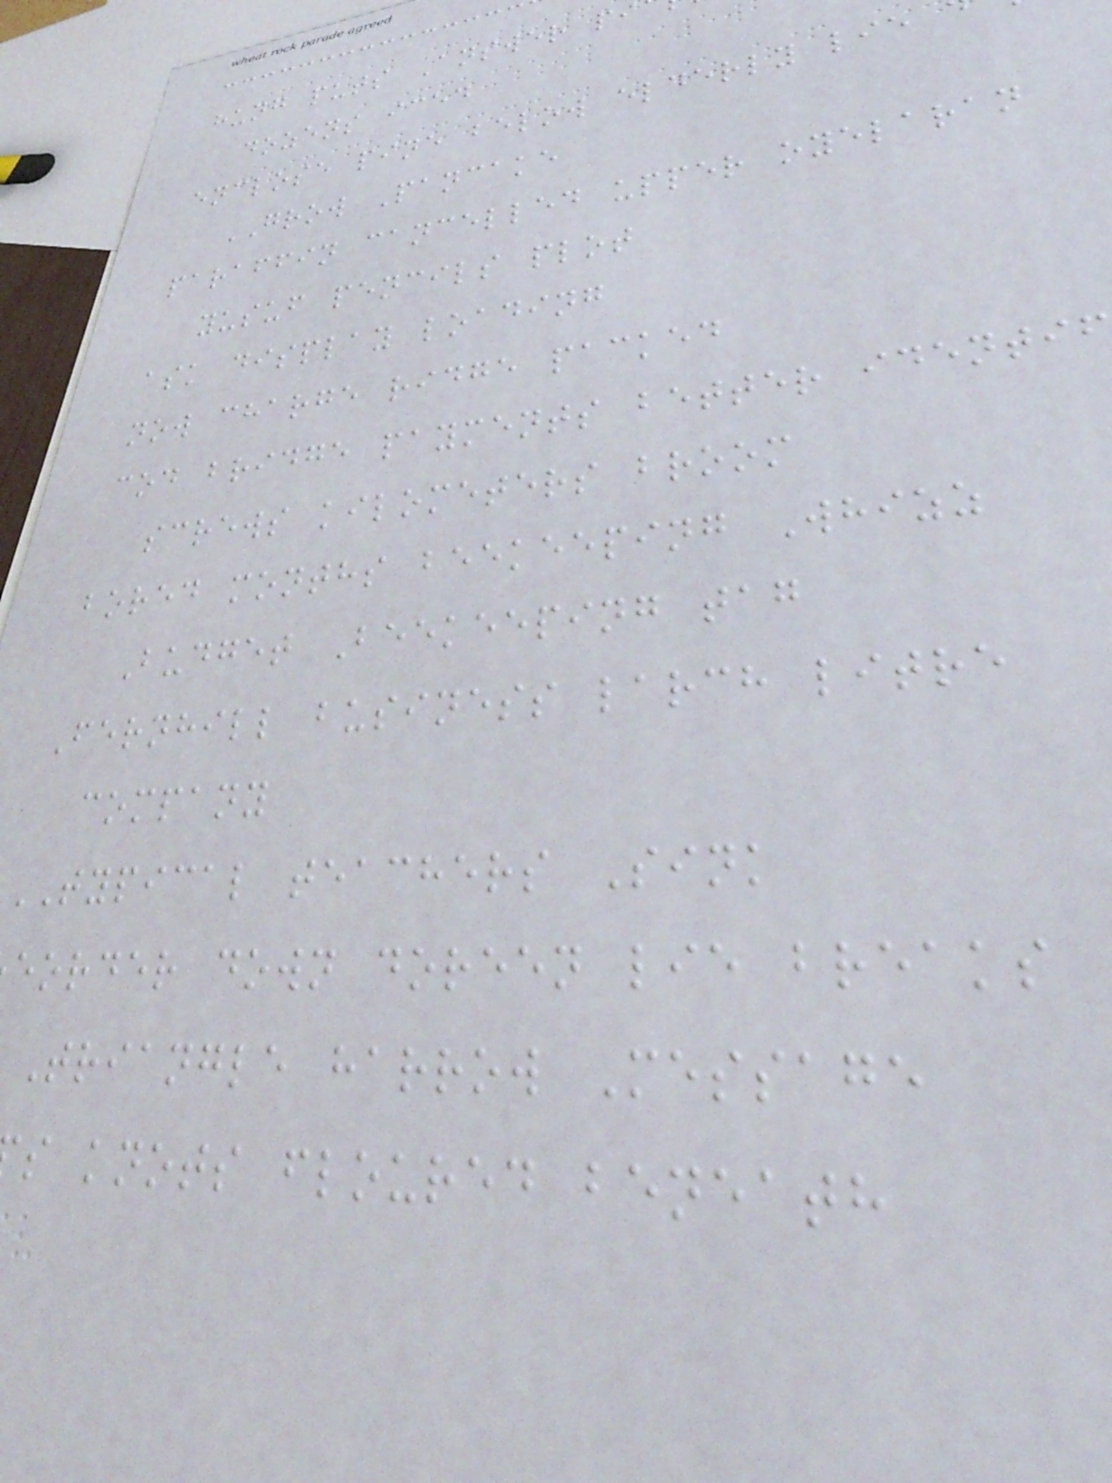hung puts Answer pi
dozens iced
enclose pine below elderly lie
GROW Pancake
paraffin cancelled upper oyelaran
yusuf pencils plot
ask display loading
now charge ridge packed
cod bridge payments better identi
screws kilometers broom
bored months beekeeping Whizz
Budget Beekeeping tag
Fernhill business larch litre
company
TYPICAL teachers Sink
eorder down doreen lie breaks
Triangle harrow Message
s knots floured beneath
